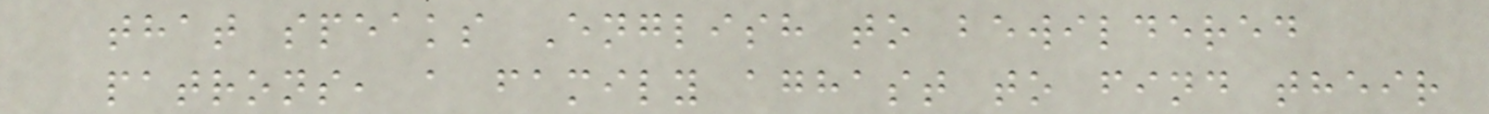that speaks English to bewildered
patrons, a family aghast to find their
